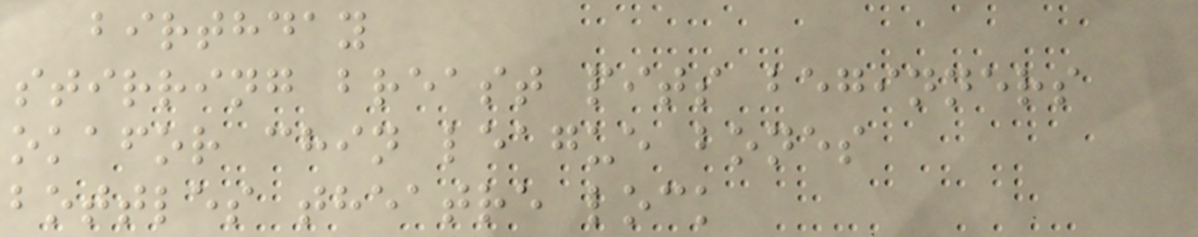birthday
stirring breast pits beginners
okafor chin league bones
bottles theatre lock
